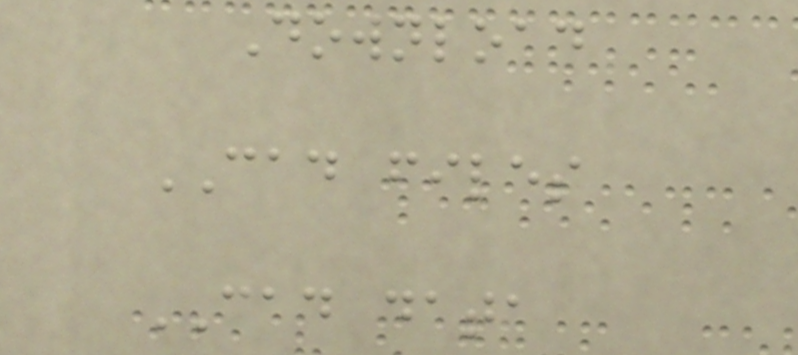Download
CAD files
CAD data
